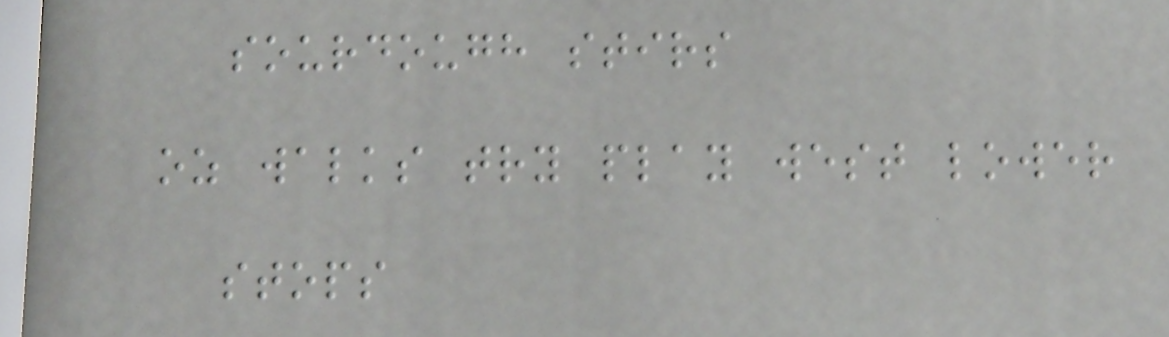sourdough stirs
oz walks try play west lower
stops
